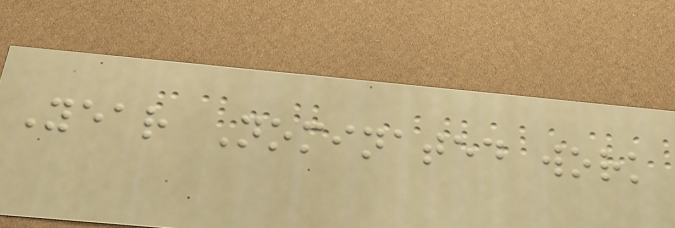Year Nominated work
